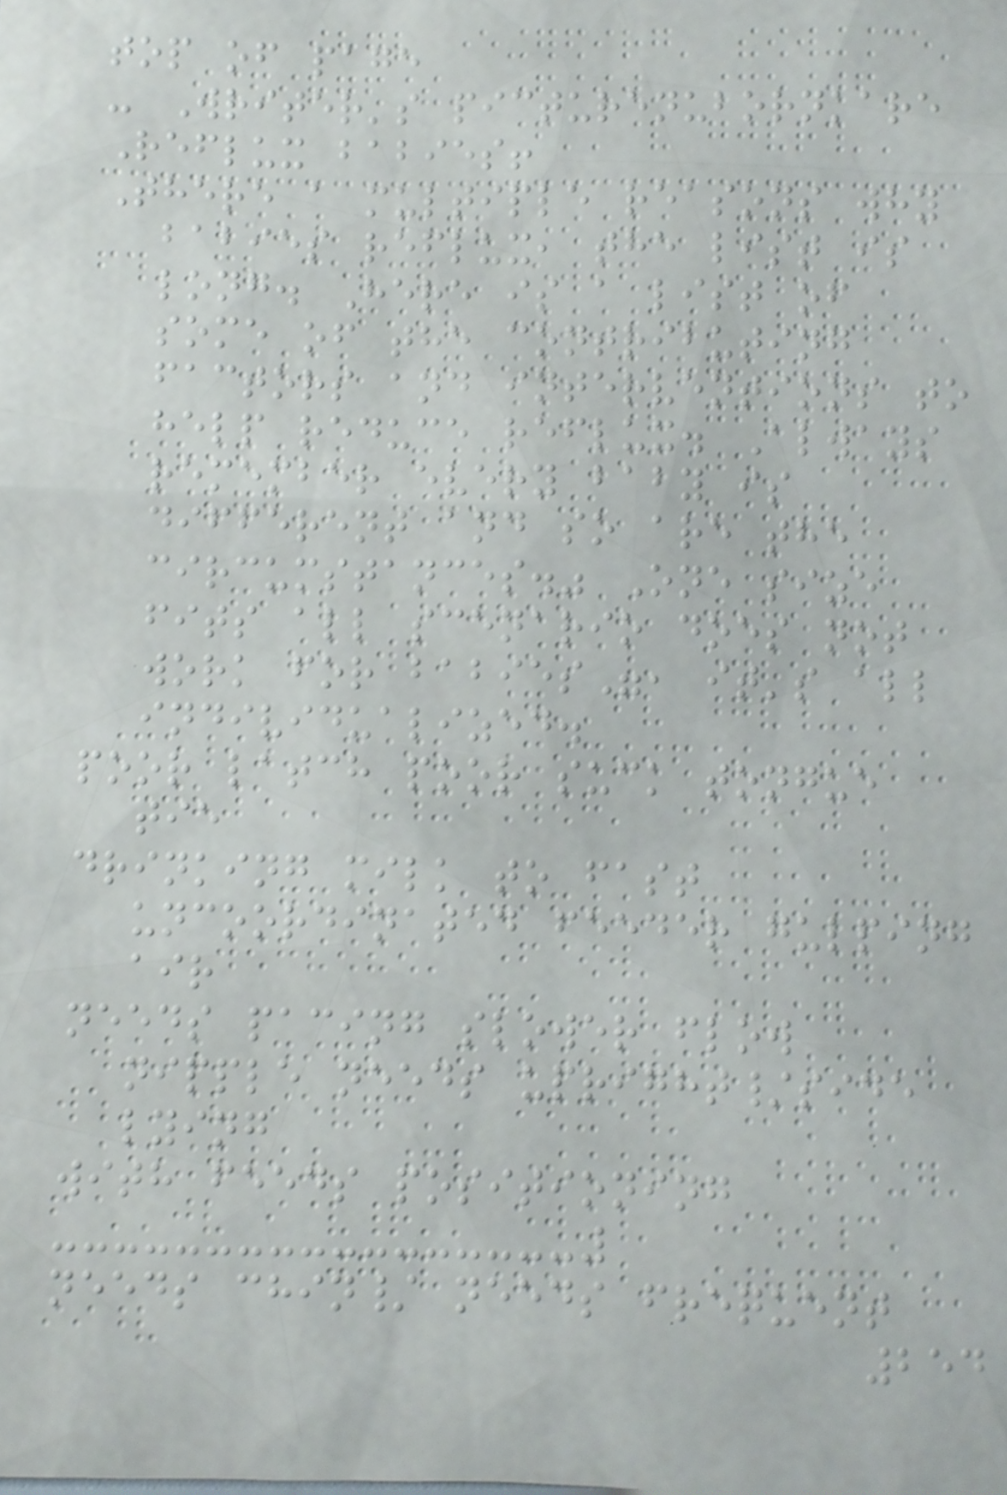top of page
- Writer's picturenubornkare
Reflux babies!
There a multiple reasons why
babies reflux, the list is
long. Here is a list of
some of the contributing
factors and interventions to
help reduce reflux. Always
remember every baby is
different and so are the
circumstances." One size
fits all scenario does not
work for babies", it's all
individualized.
poor latch poor suck tongue
tie
drinking milk to fast
uncoordinated feeder gulping
air
needs pacing slower flow
nipple needs upright/side
lying
with feeds positioning
needs chin/ needs frequent
254
